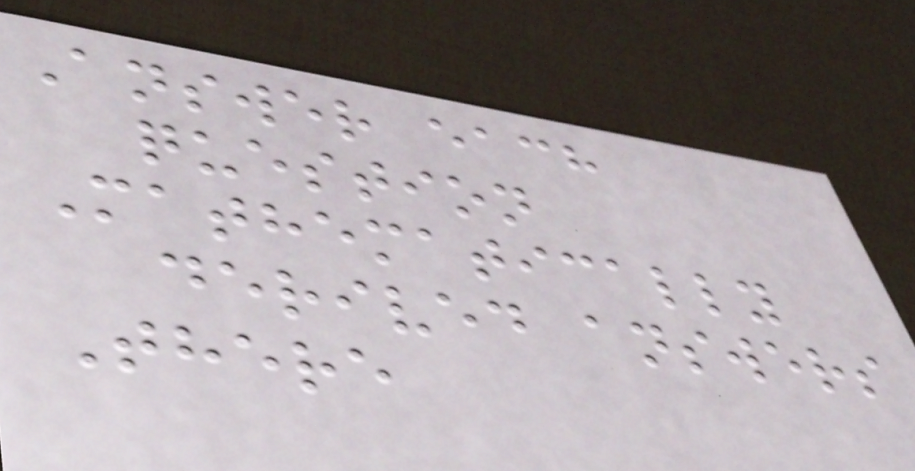Answer each
question
Mathematically
derived answers
There
